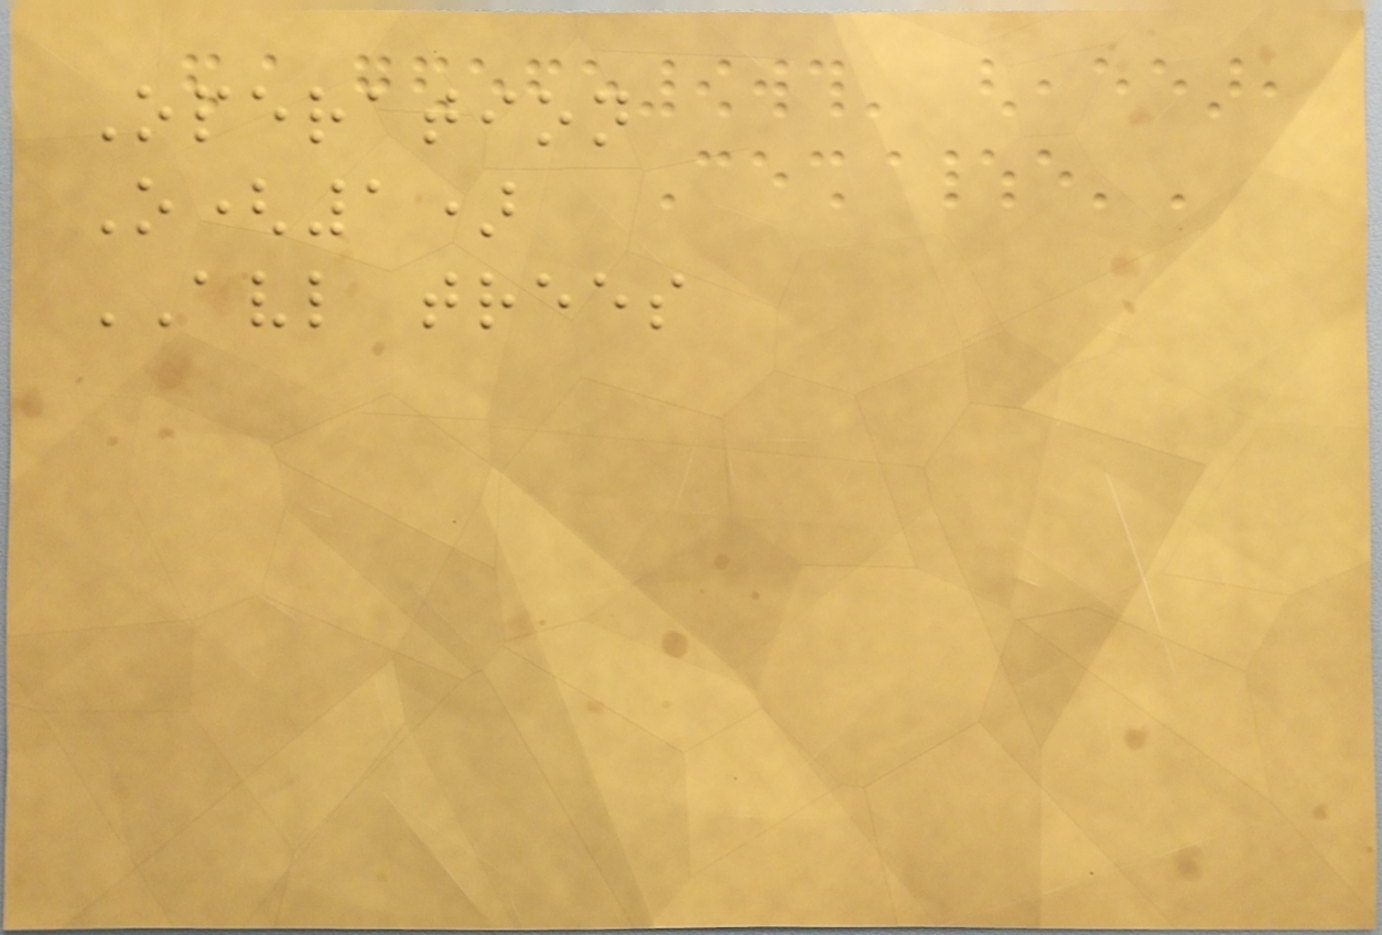Operation
O(1)
AVL trees
